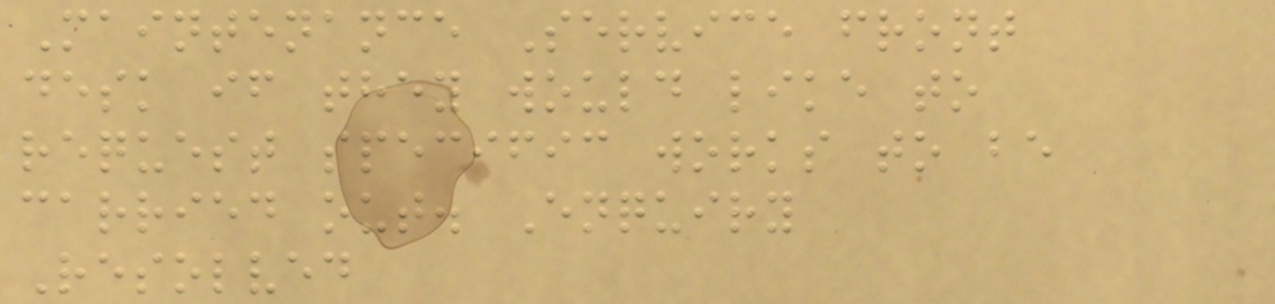Maintenance Service front
desk if they would like to
request specific works to be
carried out. Enquiry
Resolved
